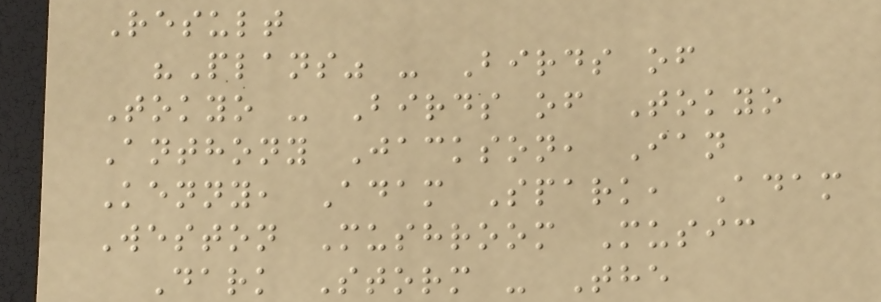Result
"Plans" - Birds of
Tokyo - Birds of Tokyo
Anthony Jackson, Ian
Kenny, Adam Spark, Adam
Weston Mushroom Music
Dark Storm - The
